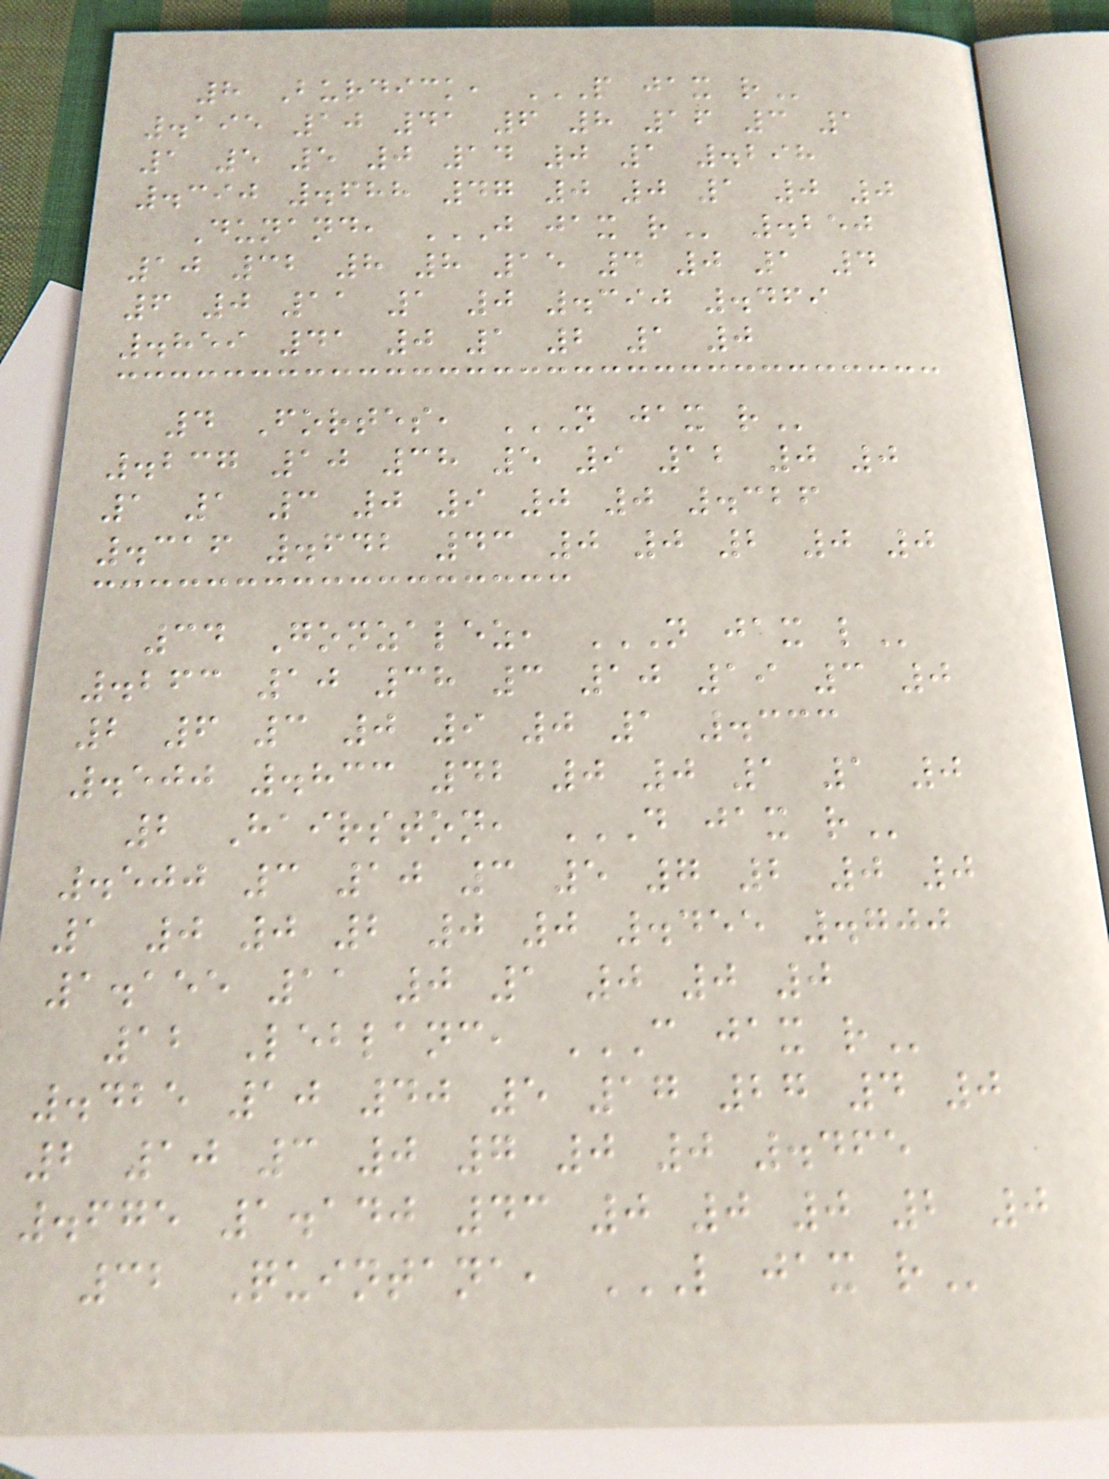8 Burdick, P JAX R
.195 10 41 6 8 16 3 1
1 5 5 0 14 0 1 .298
.390 .688 47 0 0 1 0 0
Dunand, J JAX R .250
10 32 8 8 15 4 0 1 4
6 0 11 1 0 .390 .469
.859 41 0 1 2 1 0
4 Fortes, N JAX R
.237 10 38 5 9 12 0 0
1 1 3 0 9 0 0 .326
.316 .642 43 0 0 2 0 0
34 Gonzalez, N JAX L
.263 10 38 3 10 19 3 0
2 6 3 0 9 0 1 .333
.500 .833 42 0 0 1 1 0
2 Hairston, D JAX R
.500 3 10 3 5 7 2 0 0
1 0 0 2 0 0 .455 .700
1.155 11 0 1 0 0 0
12 Leblanc, C JAX R
.425 10 40 5 17 27 4 0
2 10 3 0 7 0 0 .465
.675 1.140 43 0 0 0 2 0
32 Quintana, L JAX R
